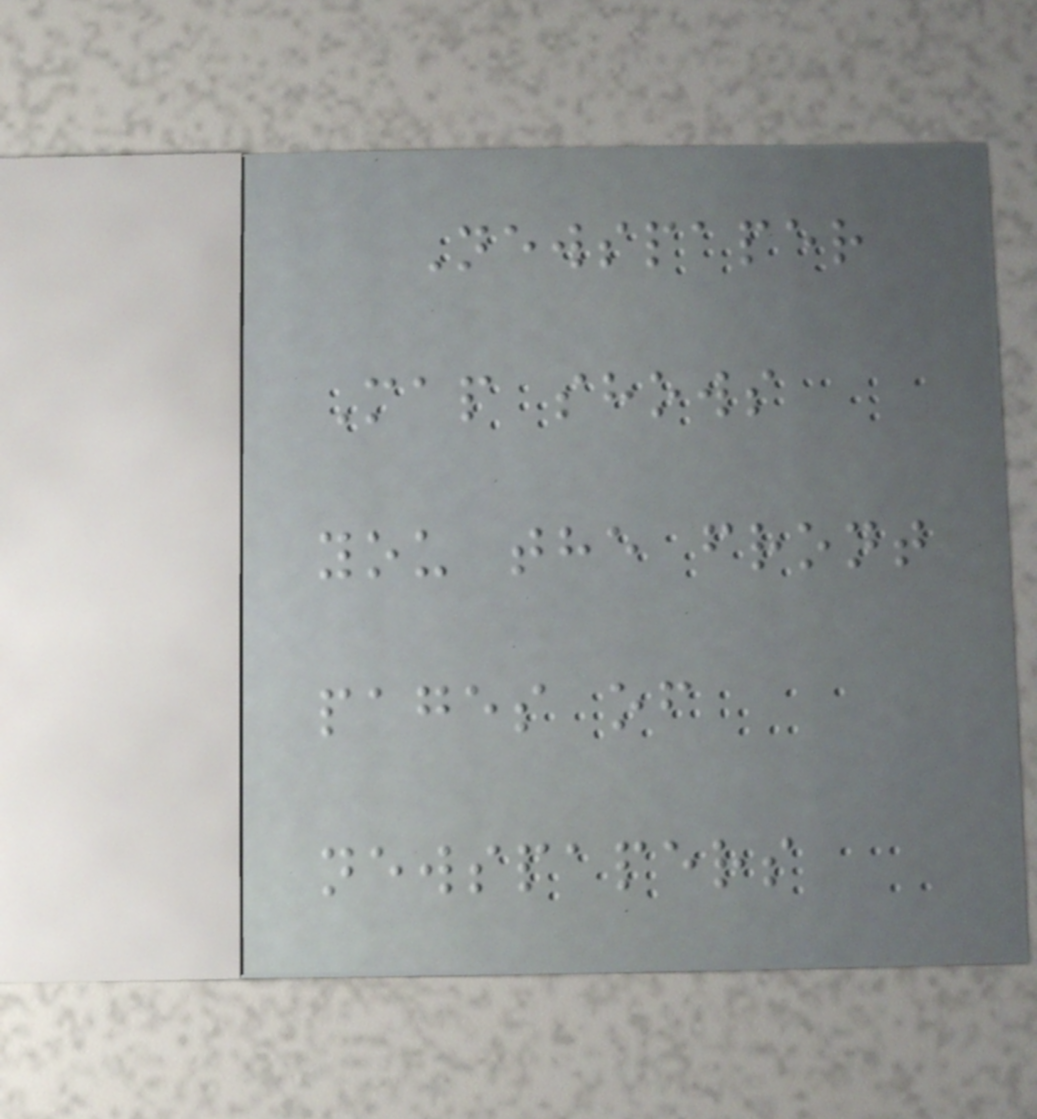Newspaper
Map shows
you the front
pages of
newspapers
